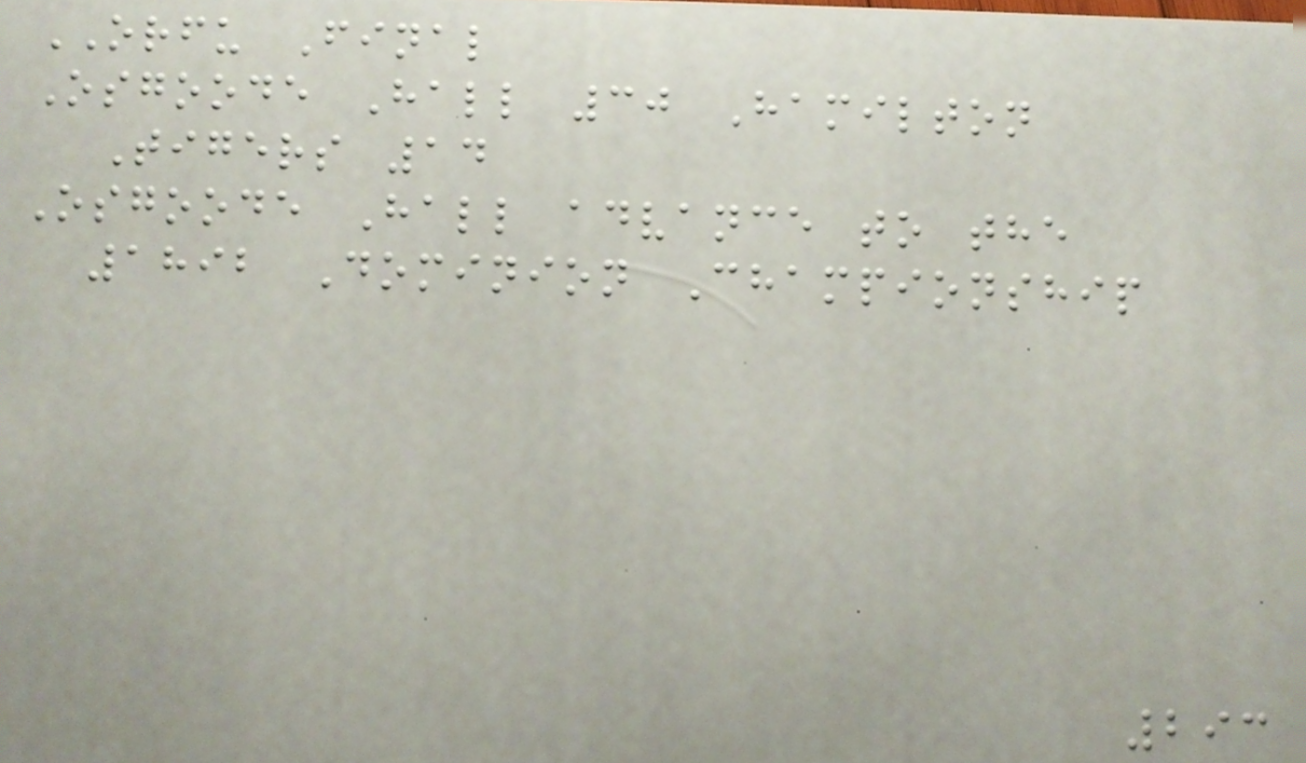ORFU Final
Osgoode Hall 30 Hamilton
Tigers 14
Osgoode Hall advance to the
1892 Dominion Championship
293
